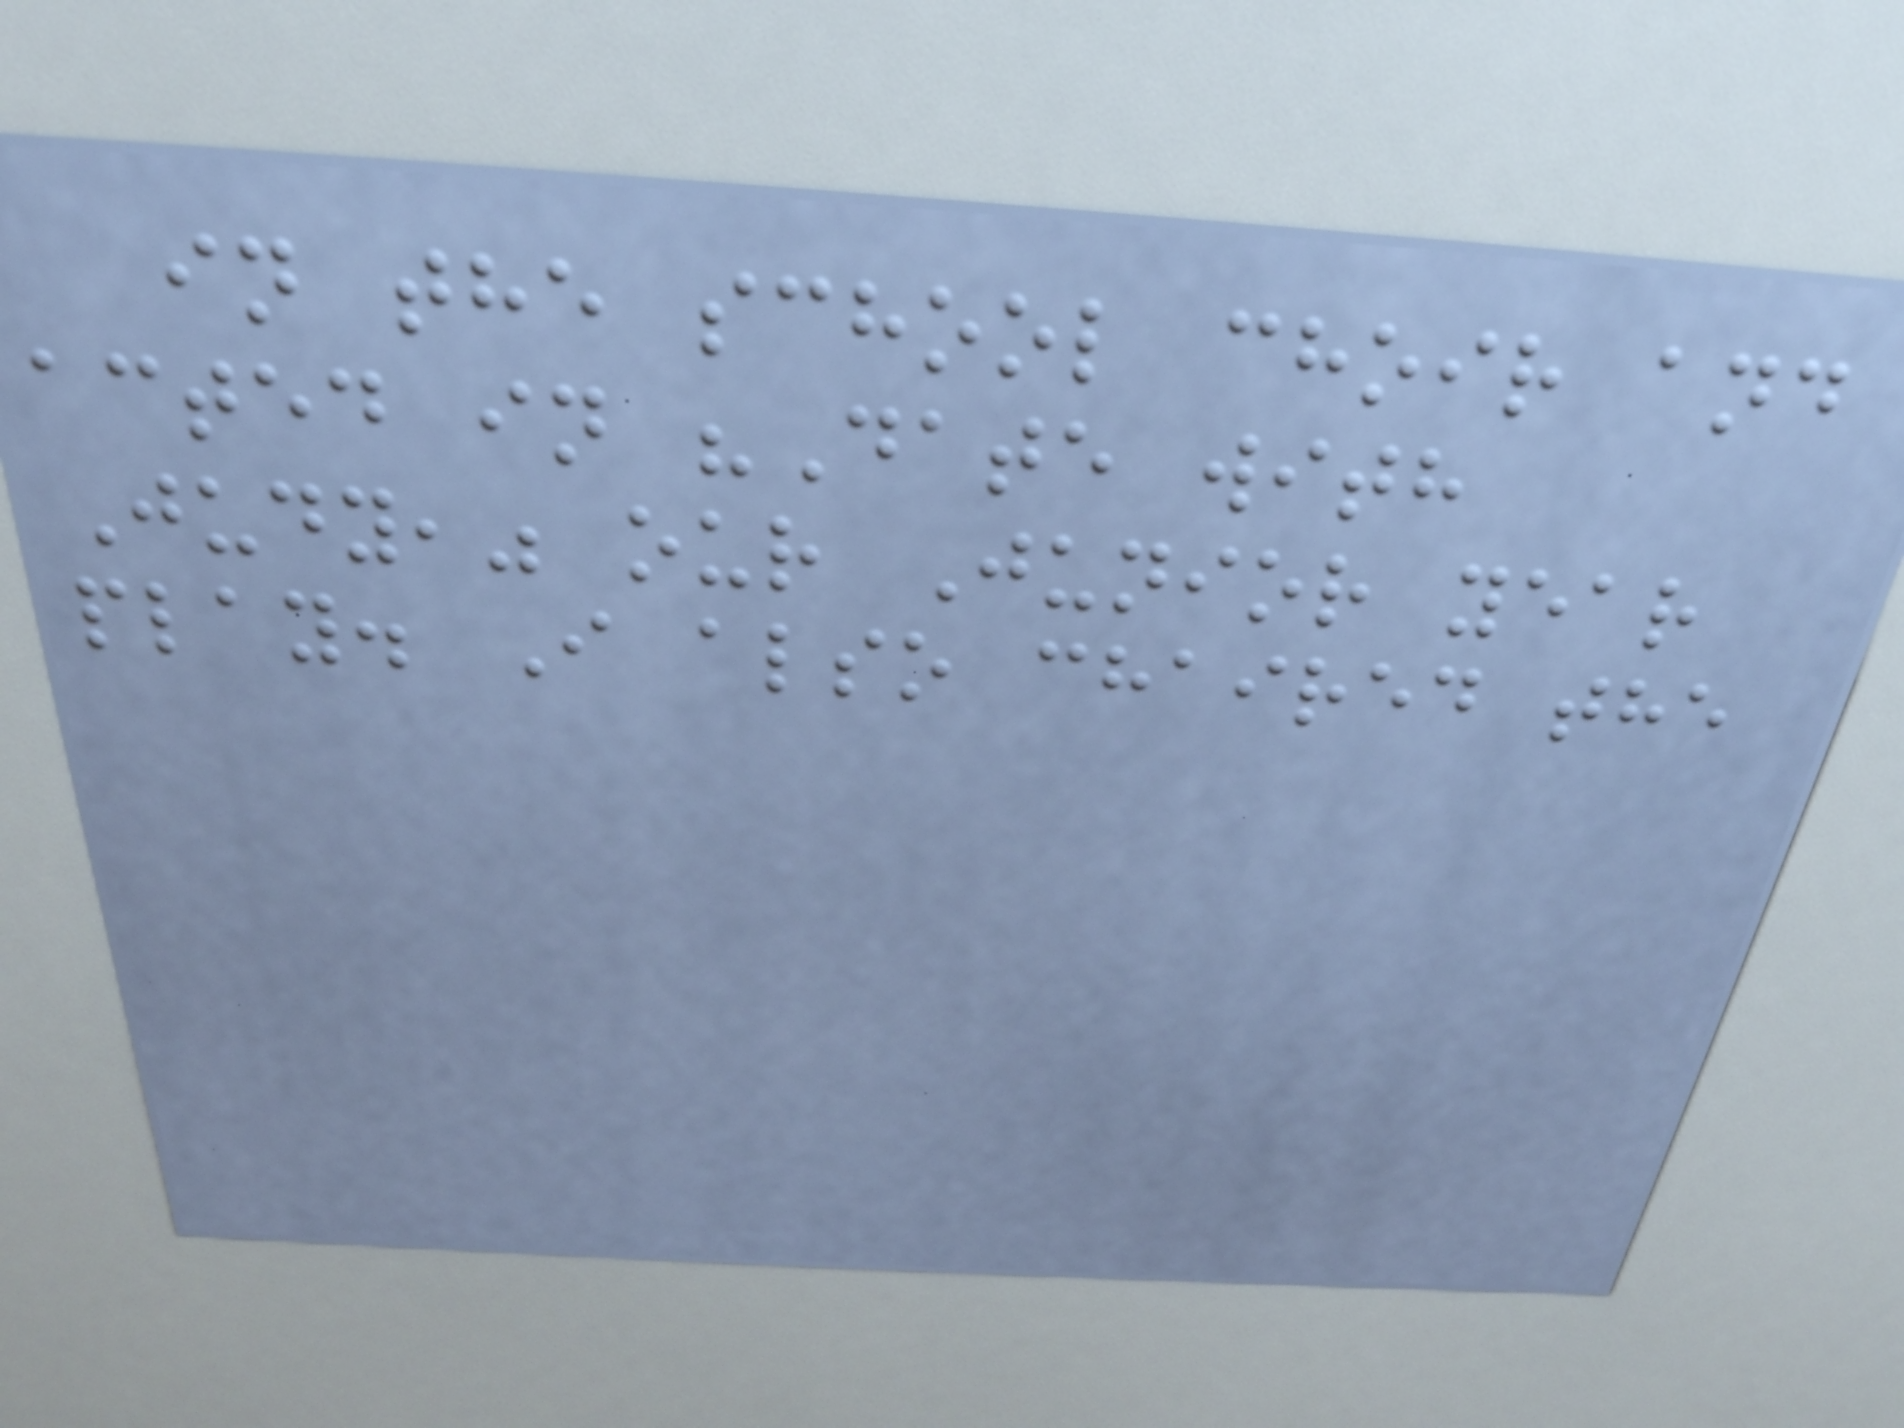in the school choir and
acted in "Date with
Judy," our Junior year
play. I also chaired the
